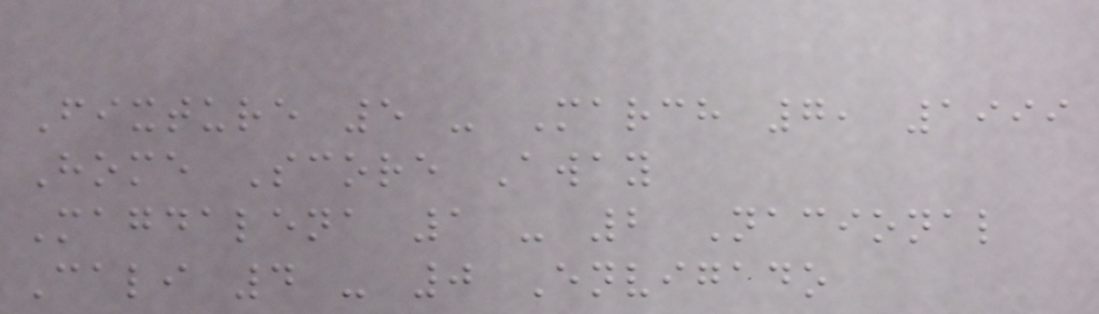Fixture 5 - March 7, 1999
Home Score Away
Magdalena 1 - 2 Nacional
Cali 4 - 0 Envigado
